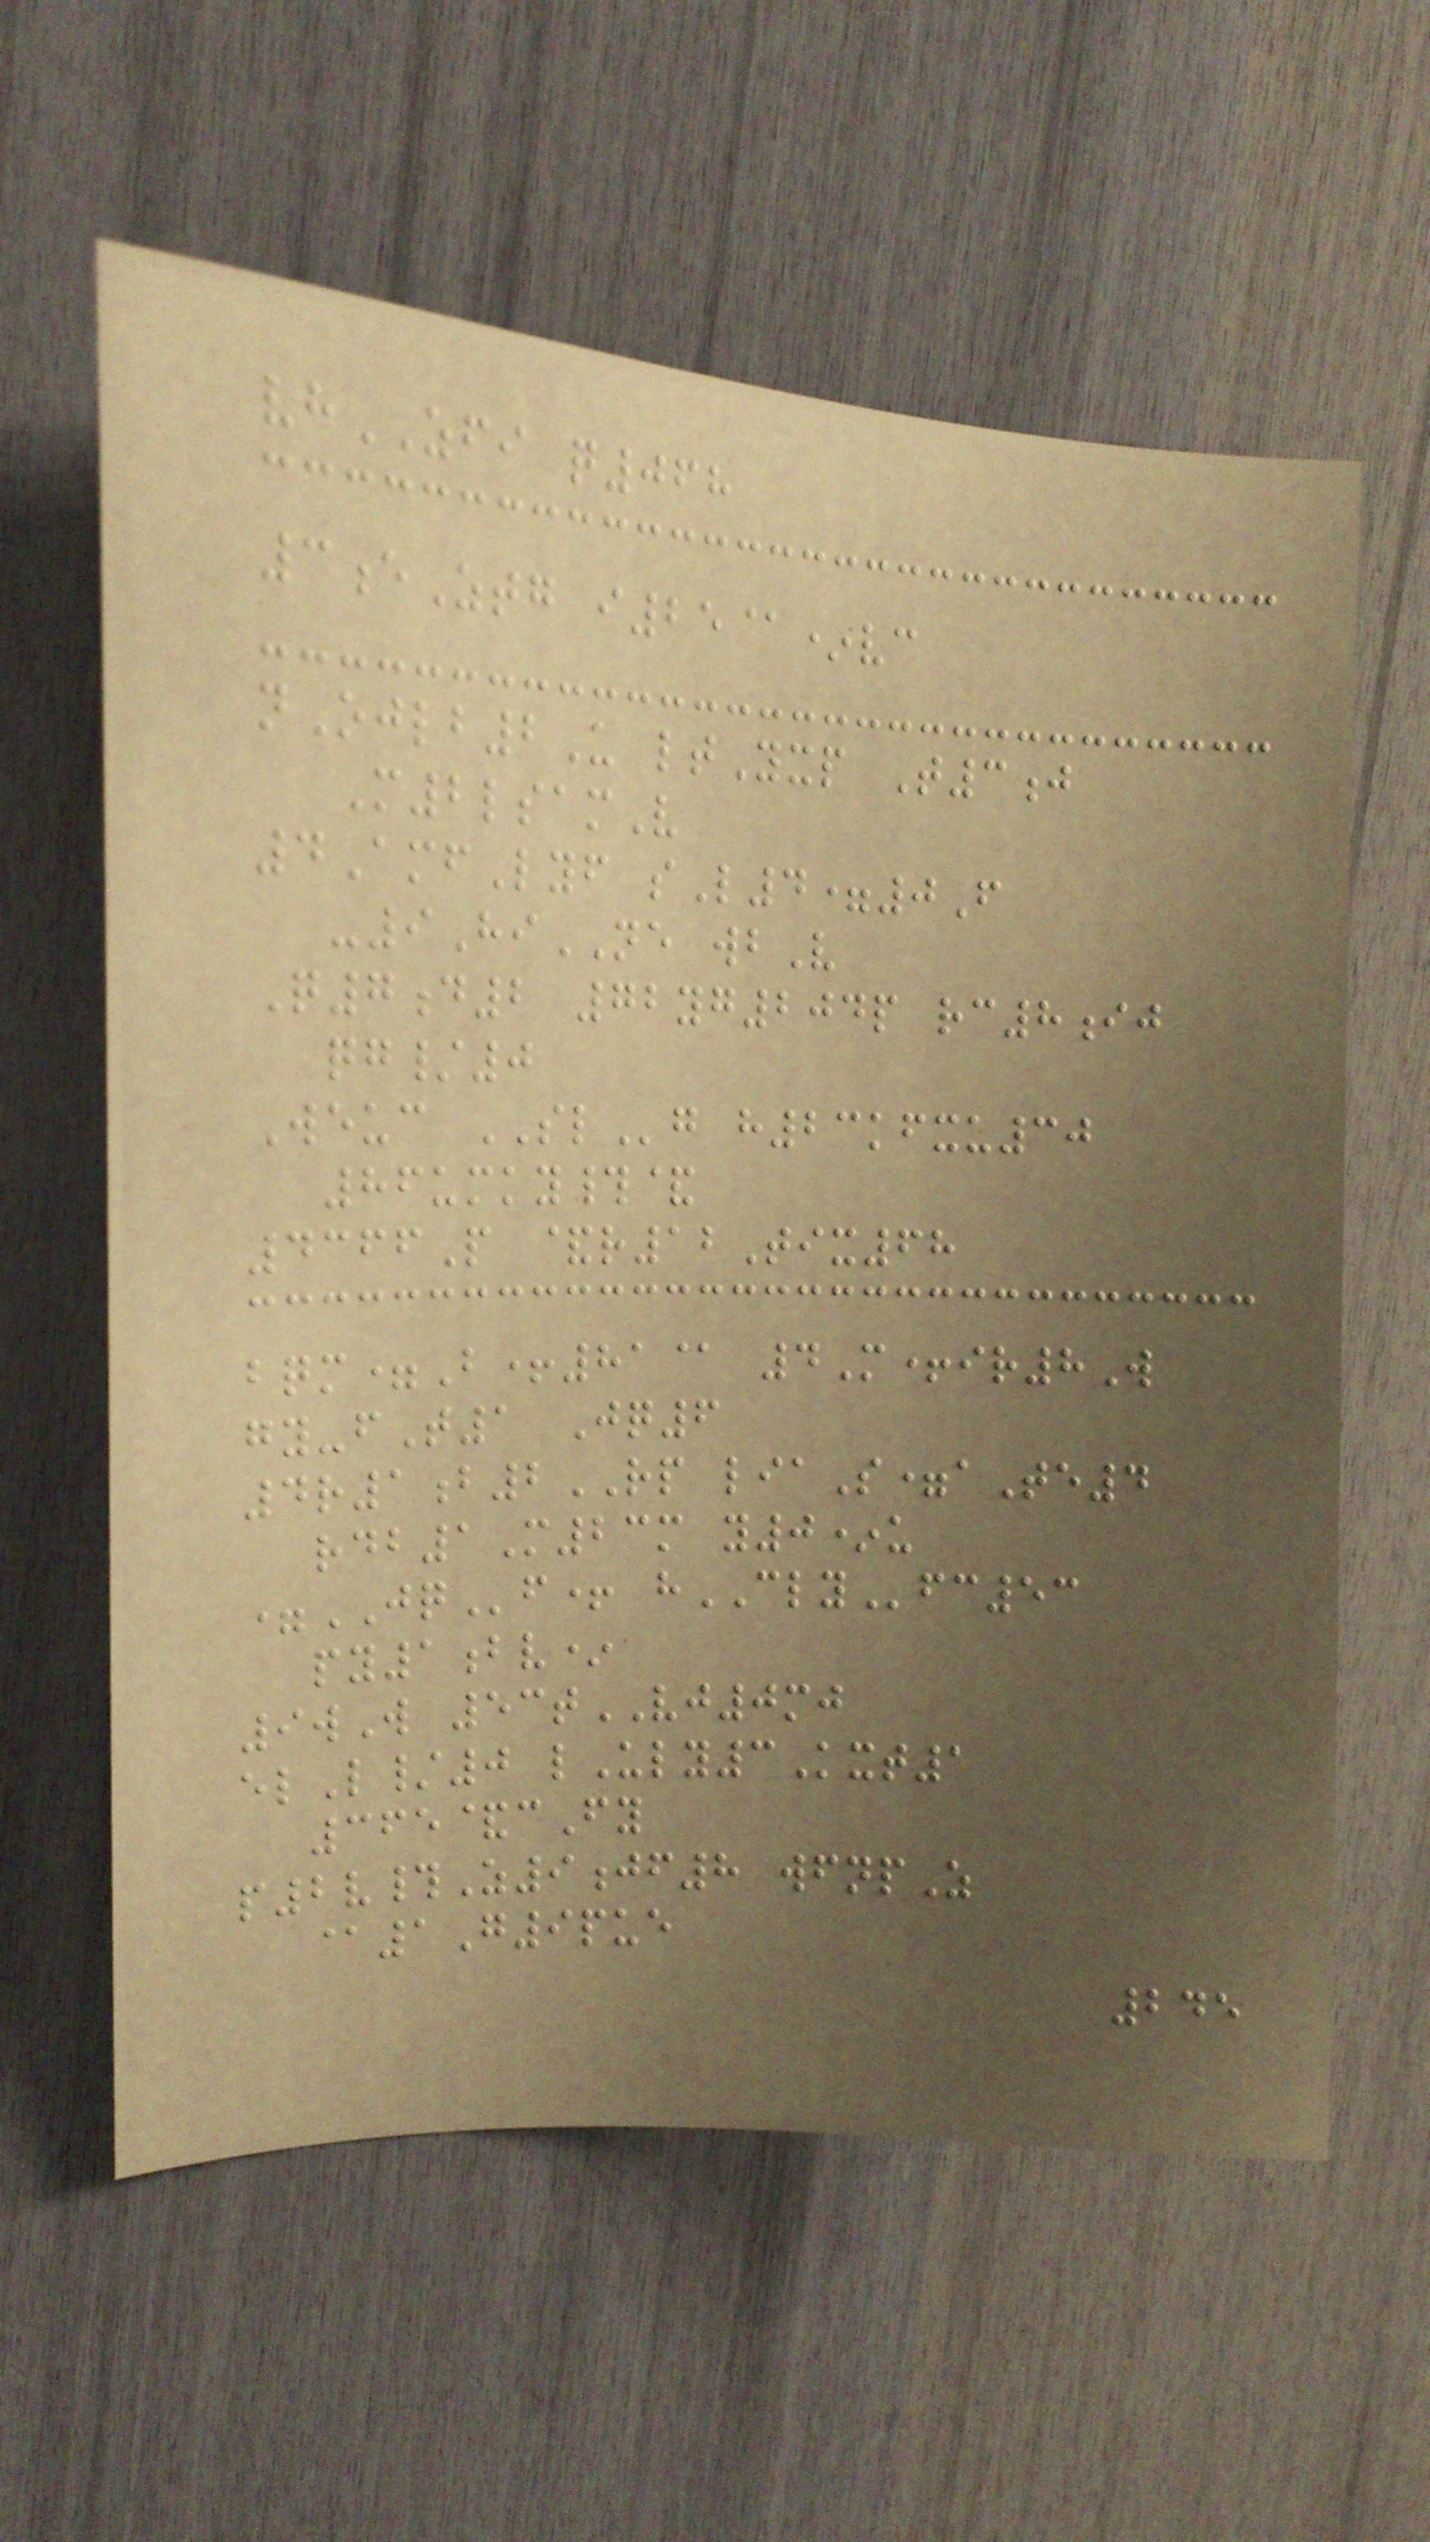vhZFI q068
3eZtg i25@*vc
nOjlb2U ltYxp T3j
M2lsamV
4AmfLyf sL4=0F
-9HiNE wbV
Q7d2 72yg204p rc8ij
qg/0
Weuc SLg h23kfxu30
86umky#&
4366P &r12Tix68
bqm=B+81@ 4M+ir8W
gy-fT1 Jq6
4r1b2RP liaS=aTe4
rdb1M23m y0*u
=JQf+ hCLYfc53
py1bv*
9wW 53tVJ0mj
elL/0 lUly3Kxt1
365&cFy
p2v#Z9jf8 wfnpZ
@1G9pue
245
